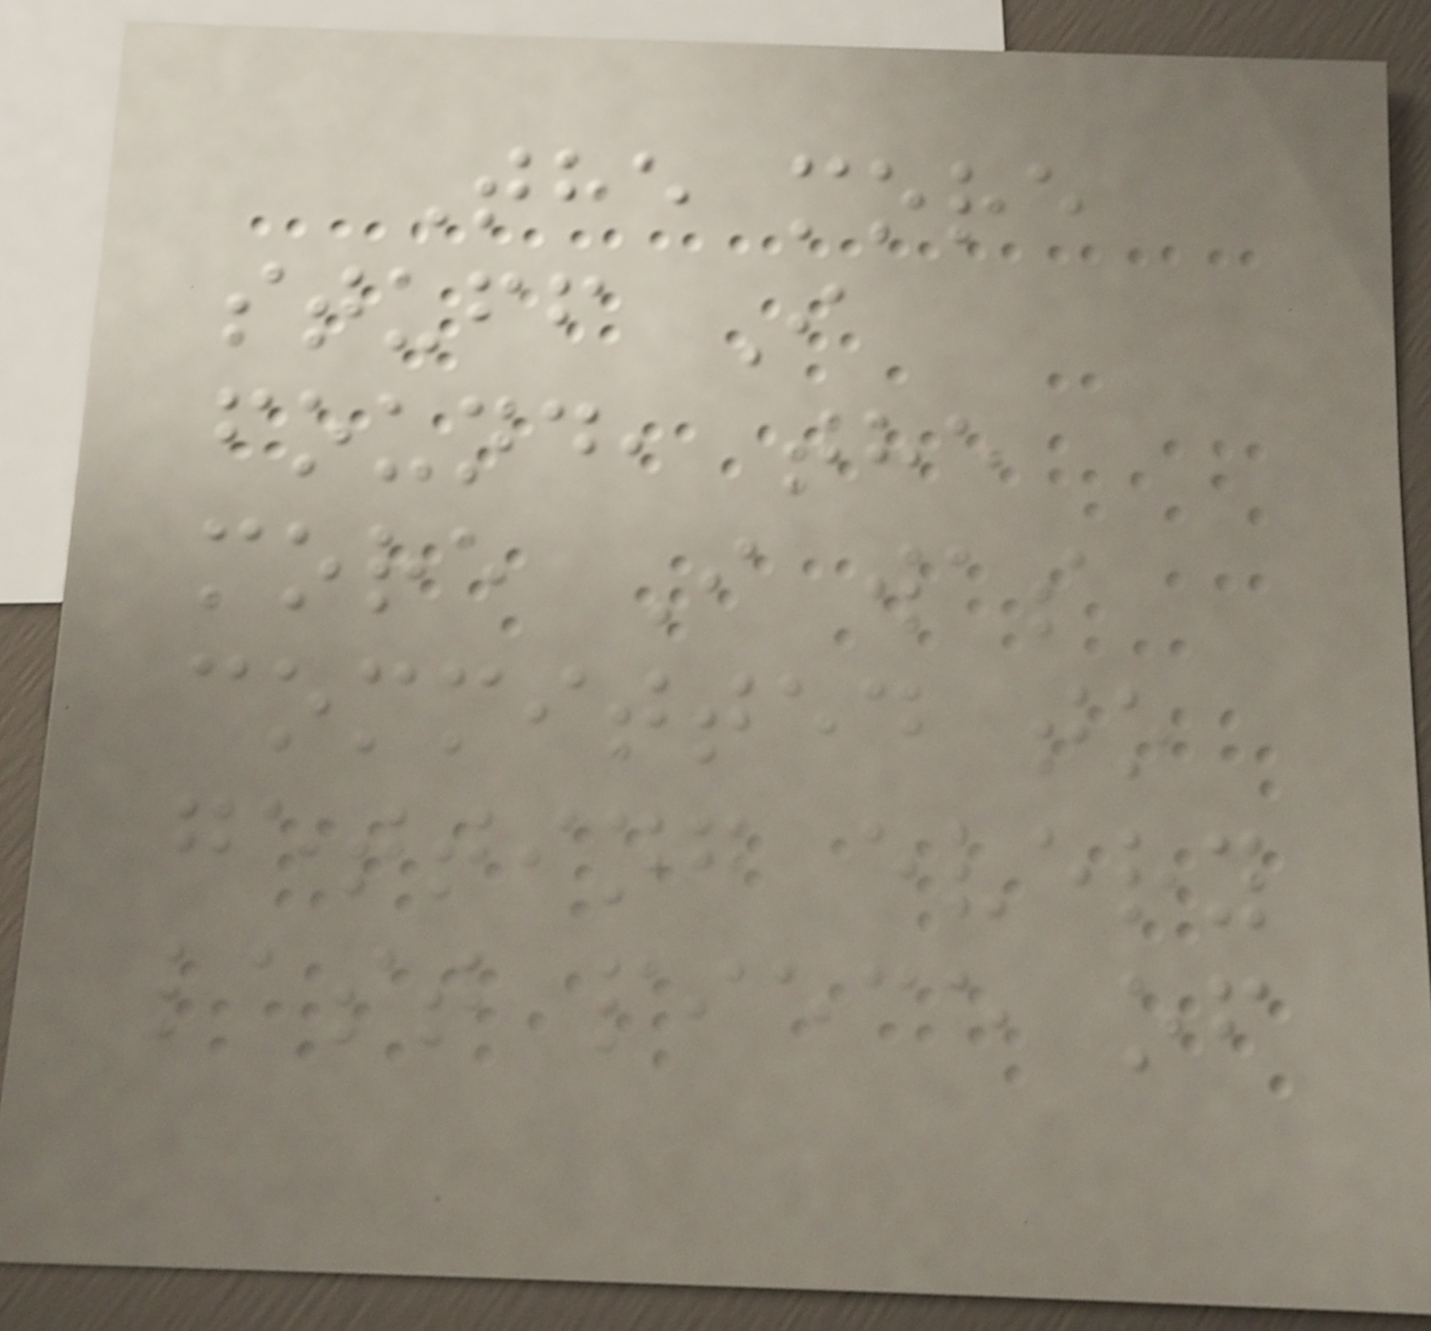The more
stuff I
found, the
more I was
committed to
getting every
last piece of
